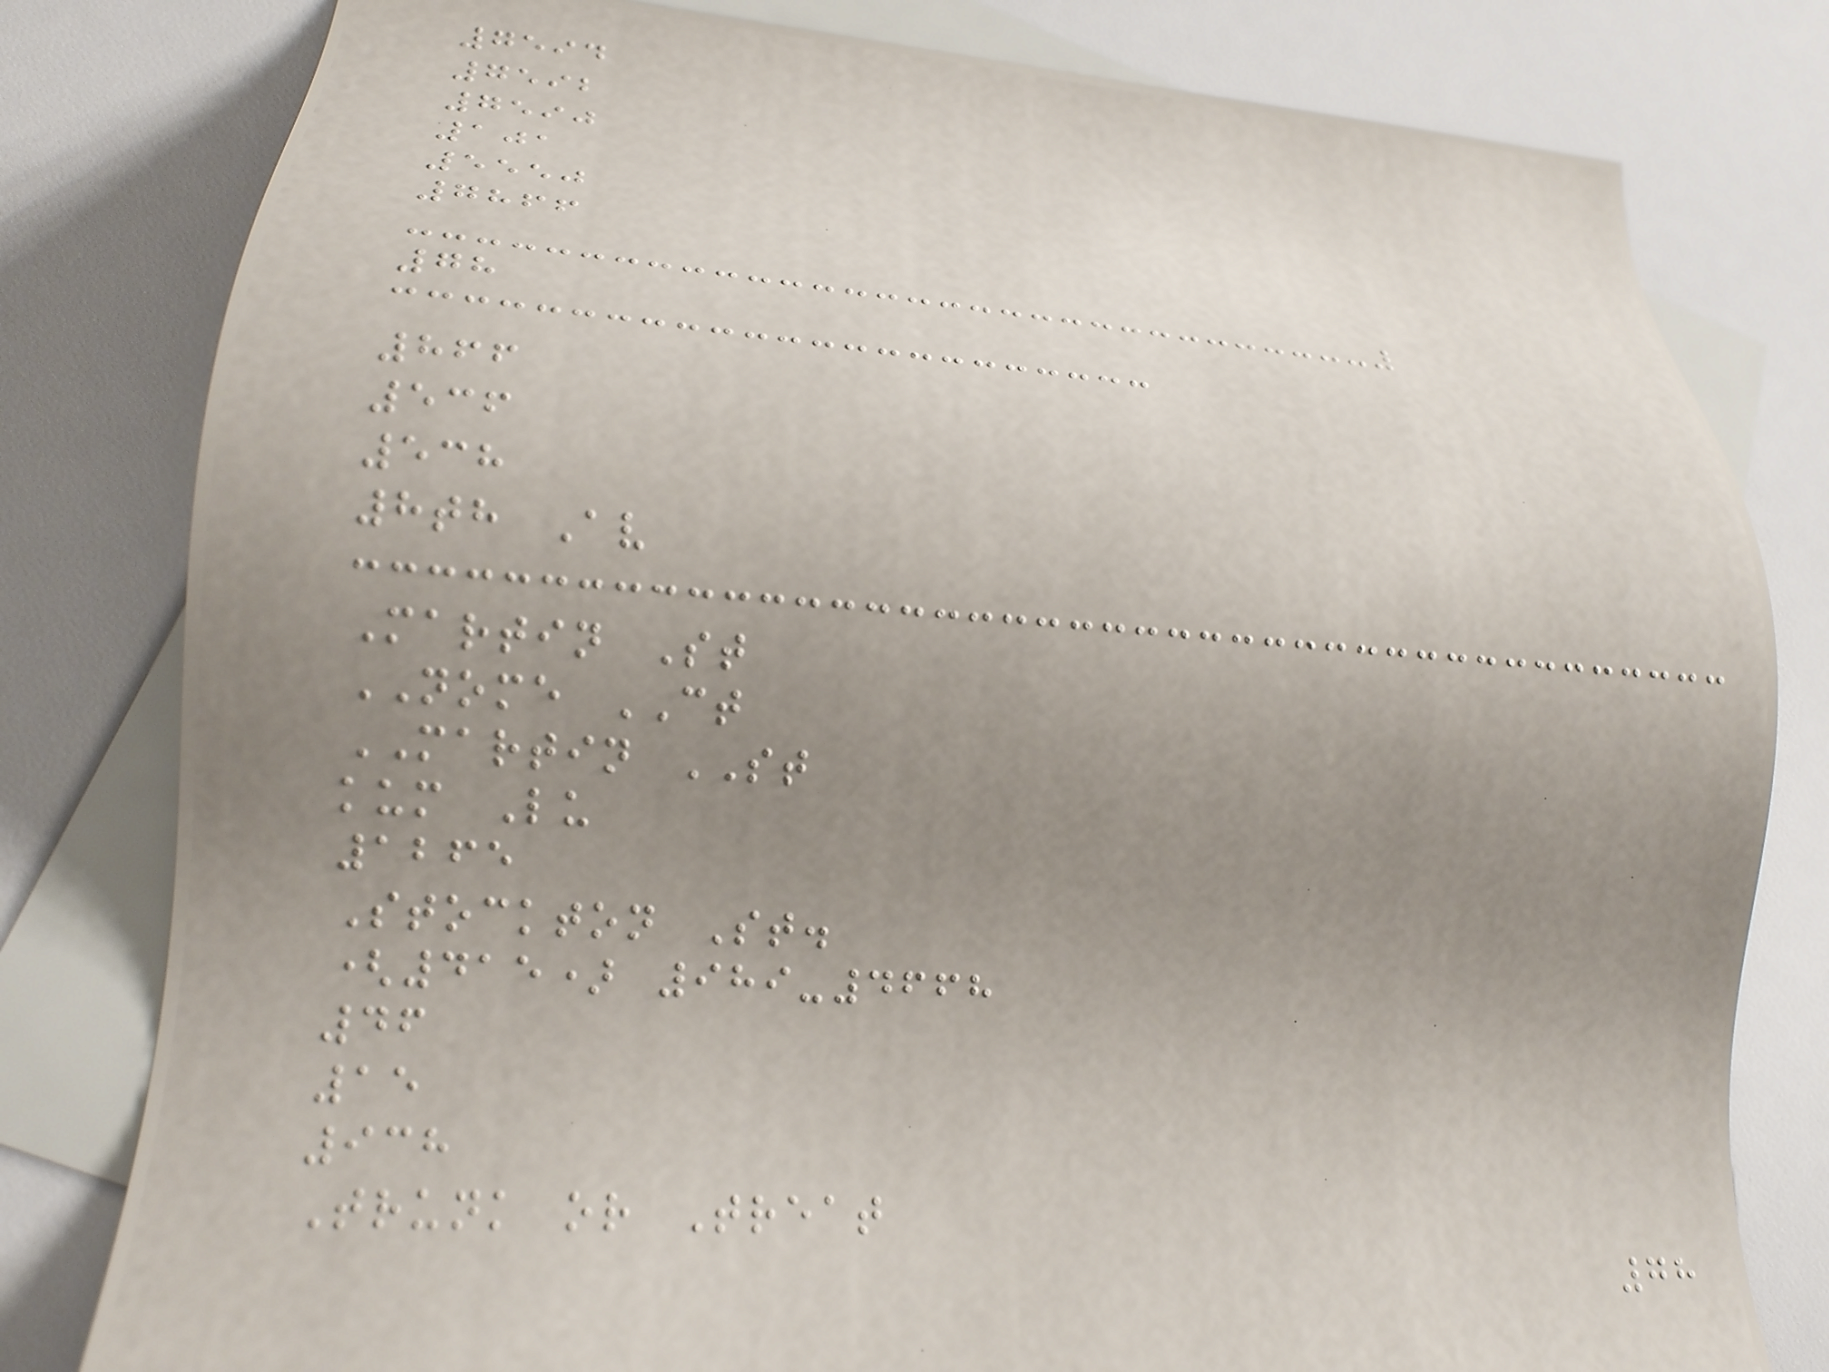7594
7592
7590
101
5550
7866
78
866
536
538
8th Av
Martin St
NOME CT
MARTIN ST
kum Lu
1265
Stockton St.
(415) 989-4668
46
15
938
Trunk or Treat
78
